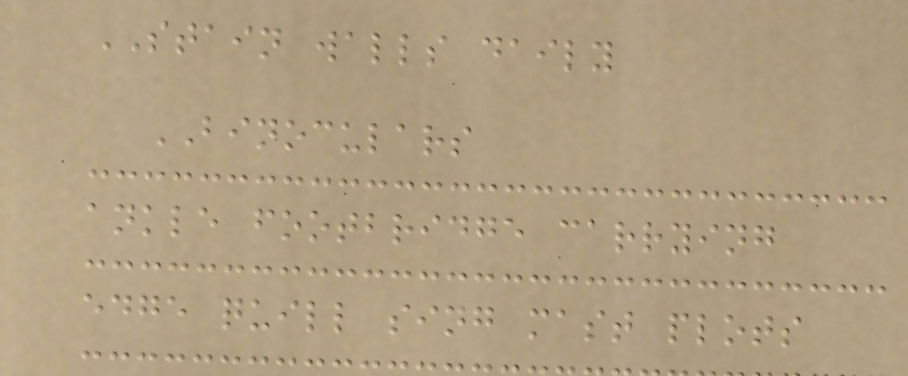STAIN walls daily
BINOCULARS
ankle footbridge carrying
edge quill sing mast plots
